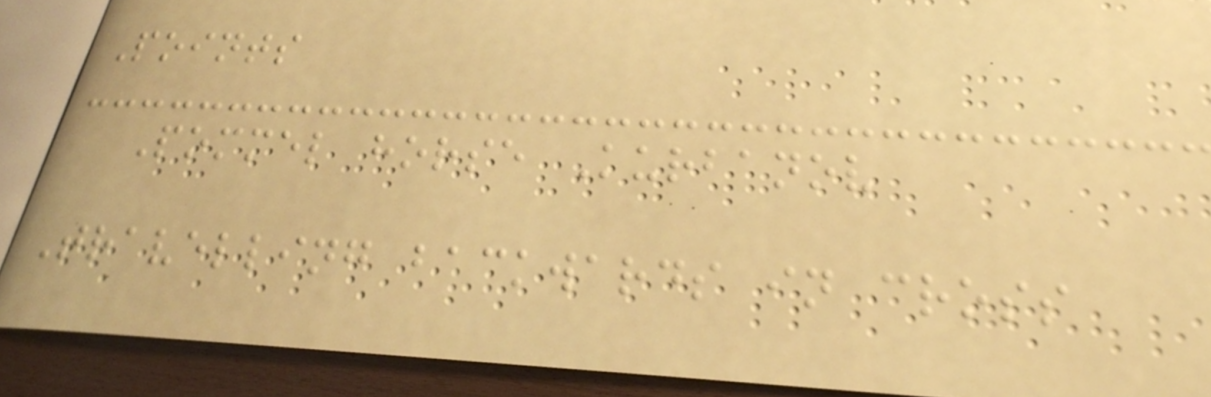Points
Pommel horse Kurbanov
Travelling backwards in cross
